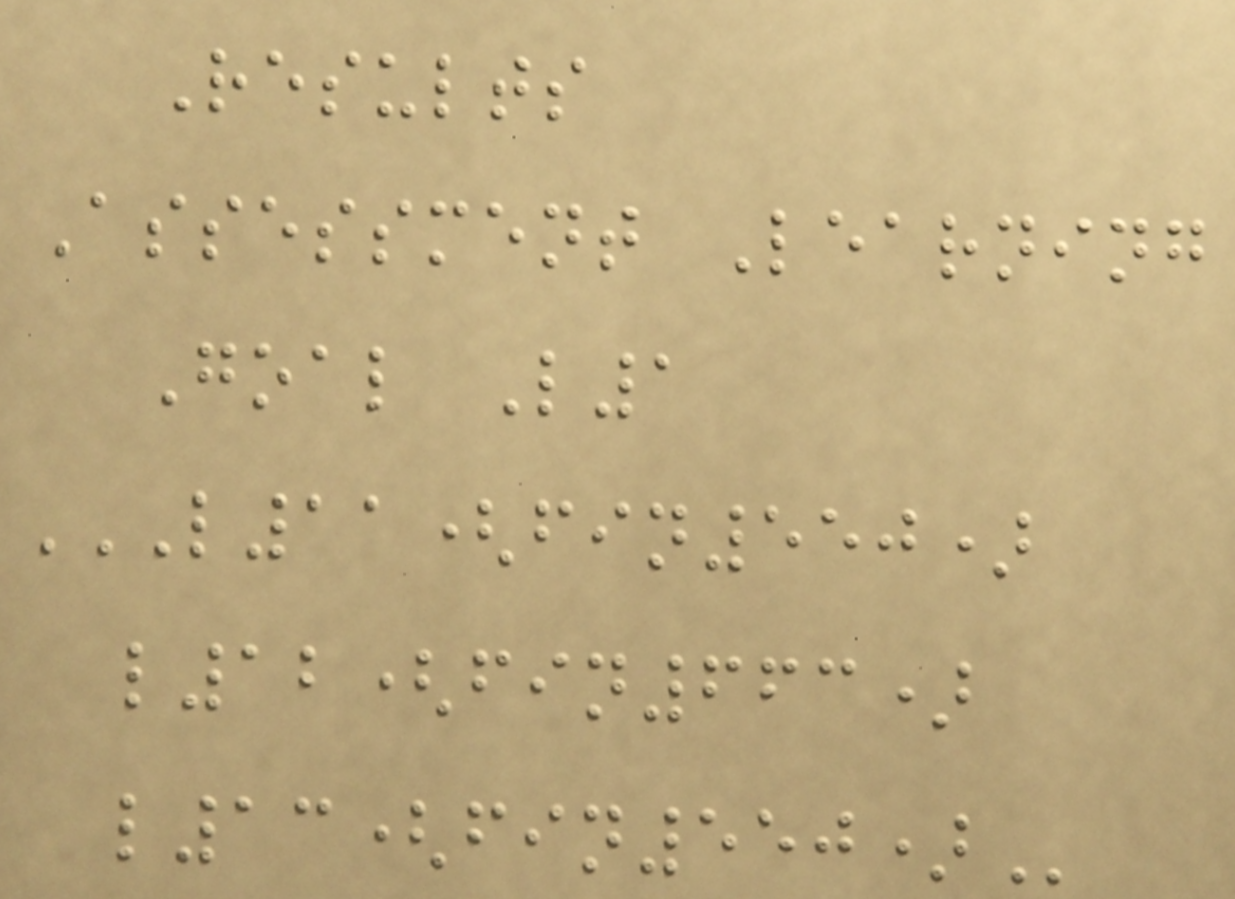Results
Assessment Learning
Goal L1
L11(FIN550)
L12(FIN663)
L13(FIN550)
